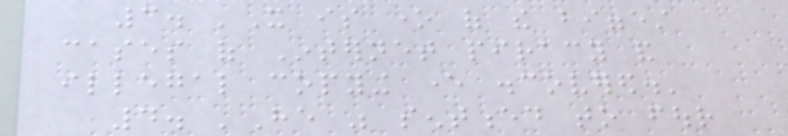3. 'It is one of the biggest
cases of Internet piracy and
illegal copying ever discovered.'
4. 'He was sentenced to four
